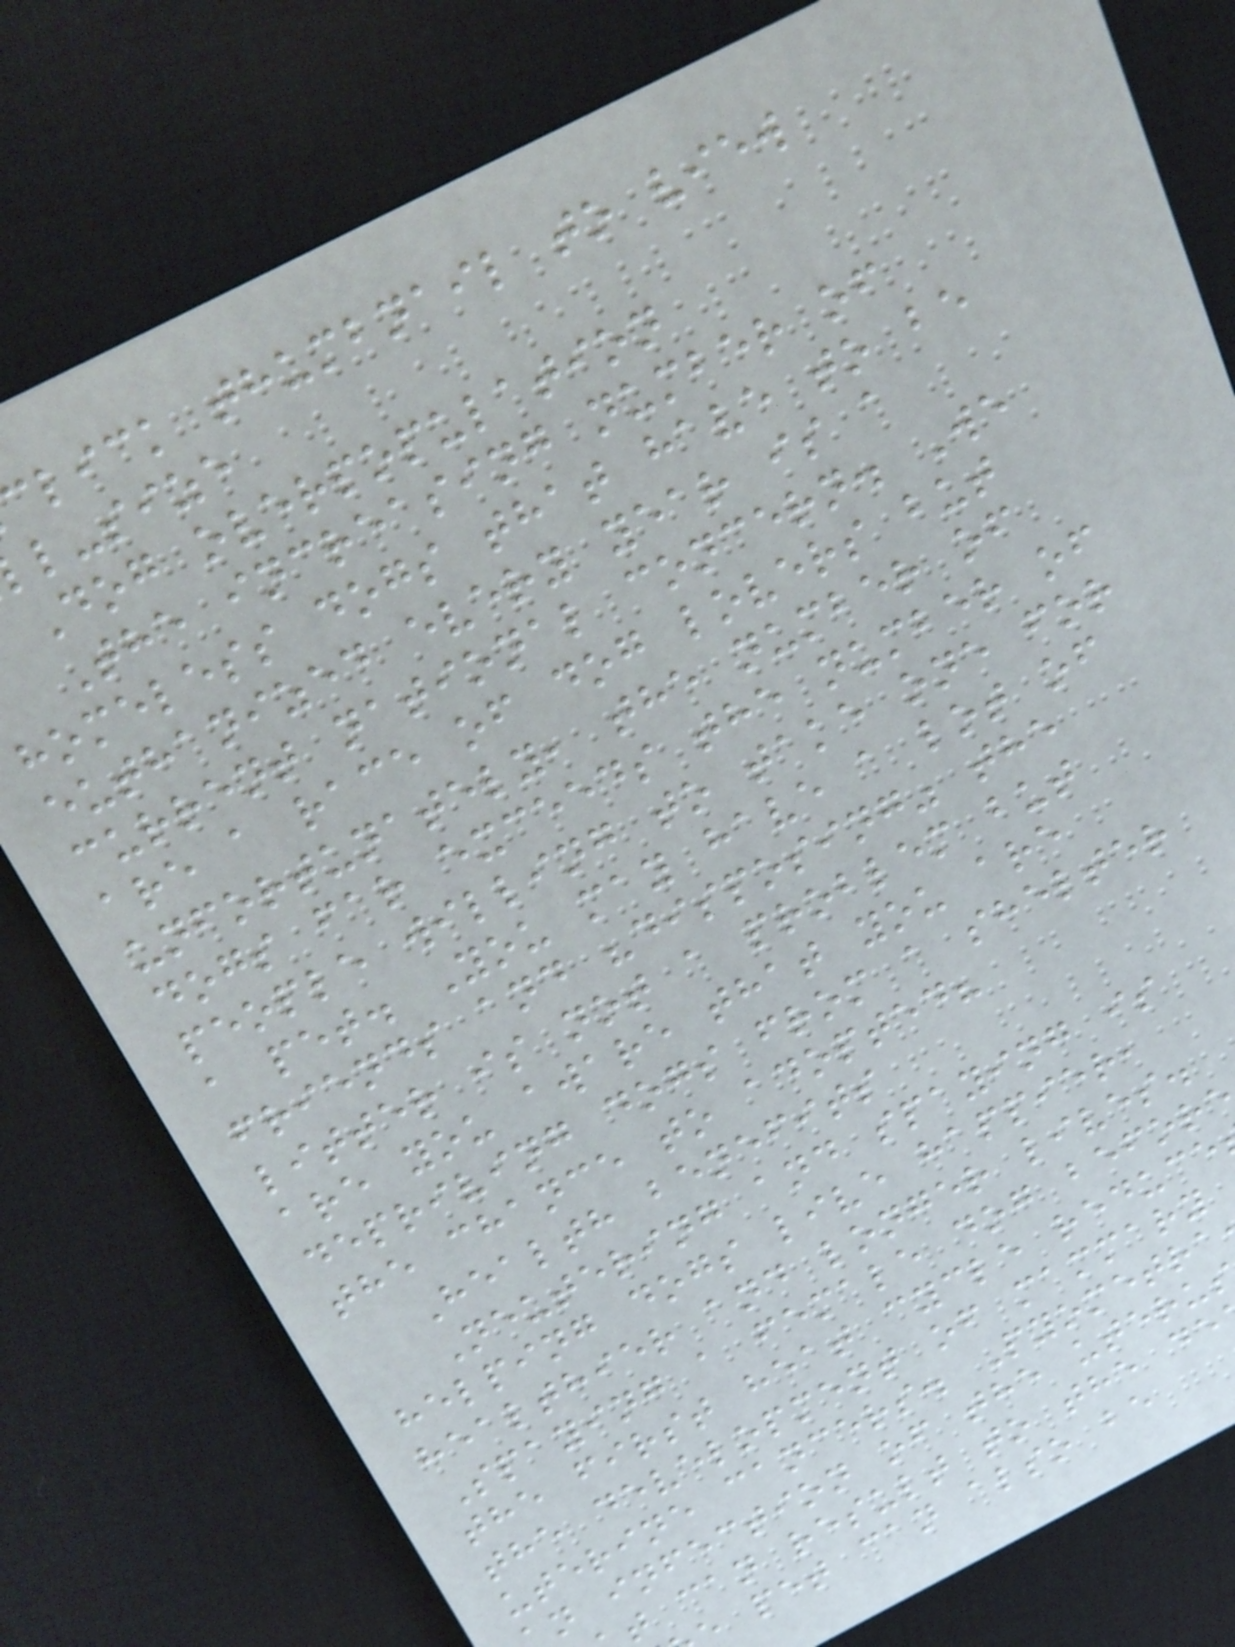lick thumbnail to view
l-size
Dog overpopulation
The increasing number of
homeless dogs that have to be
euthanized every year is a
current national concern. We
are a race of dog lovers but
unfortunately, the number of
dogs far exceeds the number of
people willing to take one for
a pet. You may have a lot of
friends and "disposing" the
litter is not a problem but
are you aware that you are
depriving dogs from a shelter
the chance to adopted?
Health benefits
Neutering and spaying is
helping dogs live happier,
healthier and longer lives.
Spaying a female dog befor
the first heat cycle reduce
the development of mammary
uterine cancers. Pyometra
n infection of the uteru
t can result to the de
pet can also be
